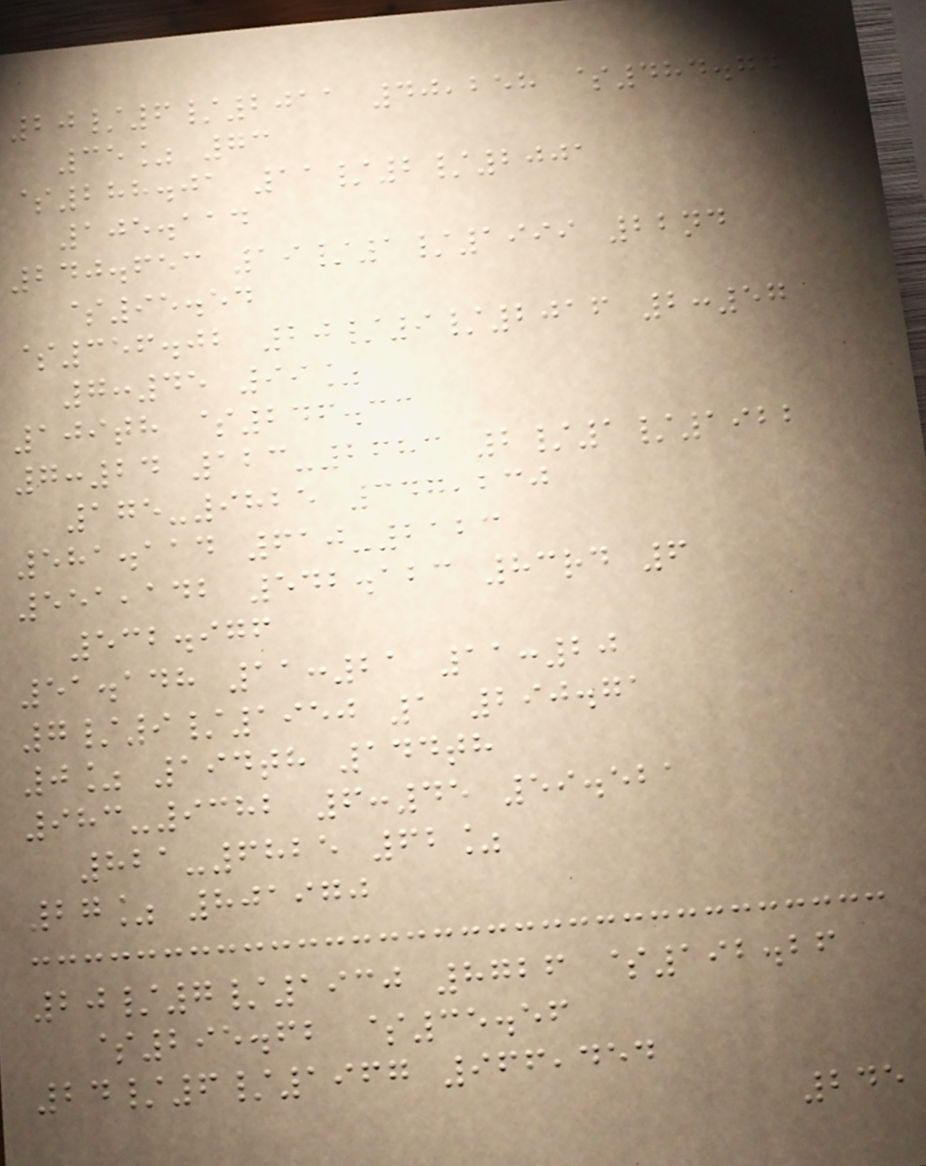20/6/2011 40,258 $484.74
35% 73
$288.01 11/2/2001
105.114
240.653 19/1/1999 22nd
$95.54
$356.02 20/9/2016 2:57
7:45 99%
109th $246.33
7:24 123-2683 2/1/1922
175-9825 347,230
581.114 610-2123
551,142 542.123 83rd 6
532.976
51.148 11:21 11:20
7/9/1950 1 290.71
0% 194th 144th
983-9382 6:45 59.521
821-6825 62%
27% 801970
20/7/1930 8726 $192.26
$295.62 $35.56
24/6/1967 966,454
245
